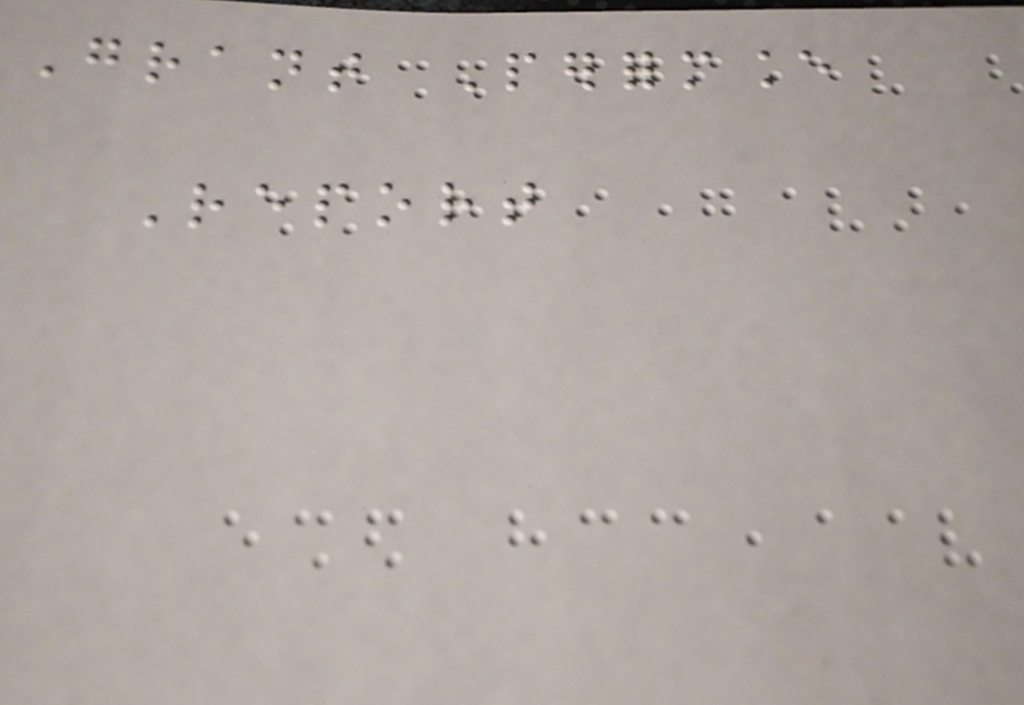Grant Performance
Report
